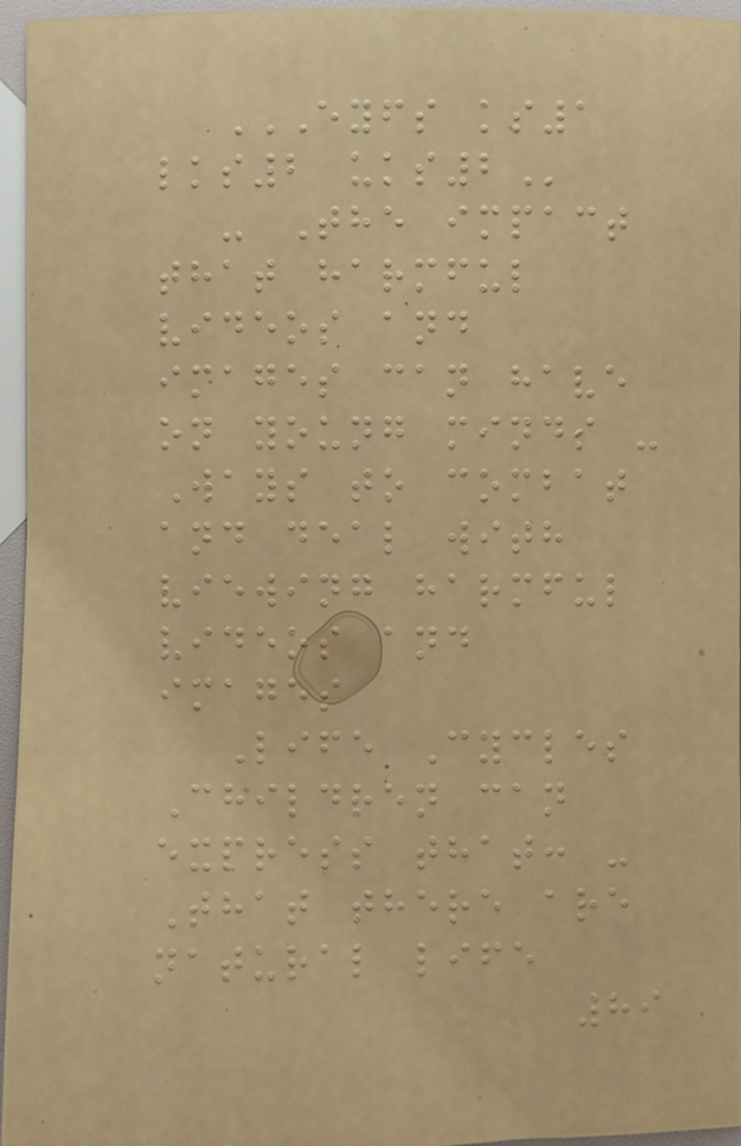EYFS KS1
LKS2 UKS2
- The impact
that harmful
videos and
images can have
on young minds -
Ways to combat
and deal with
viewing harmful
videos and
images
Life Cycles
Children can
express that: -
That there are
natural life
89
